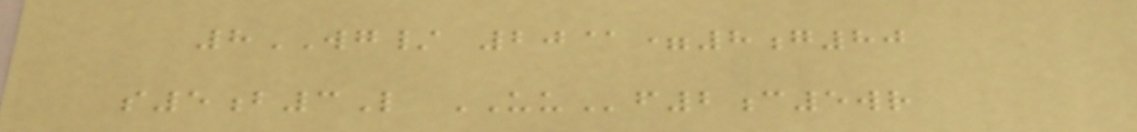8WG/ 20@=8g80
s5b3L UUf2c5wr
